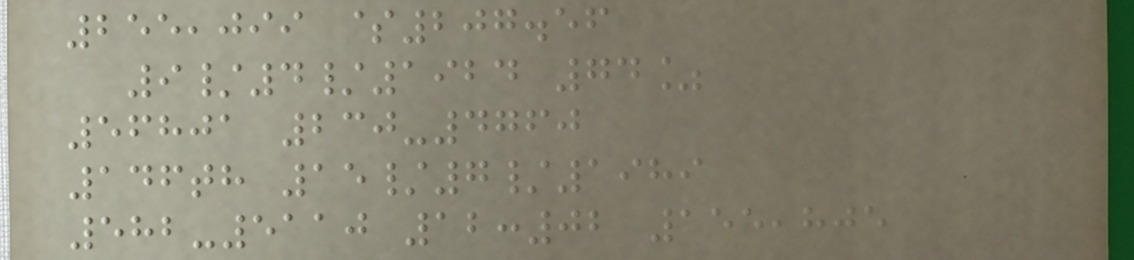255,099 $207.56
9/4/1924 74%
56801 230-4760
146th 15/7/1989
582-5110 12:02 155,805
